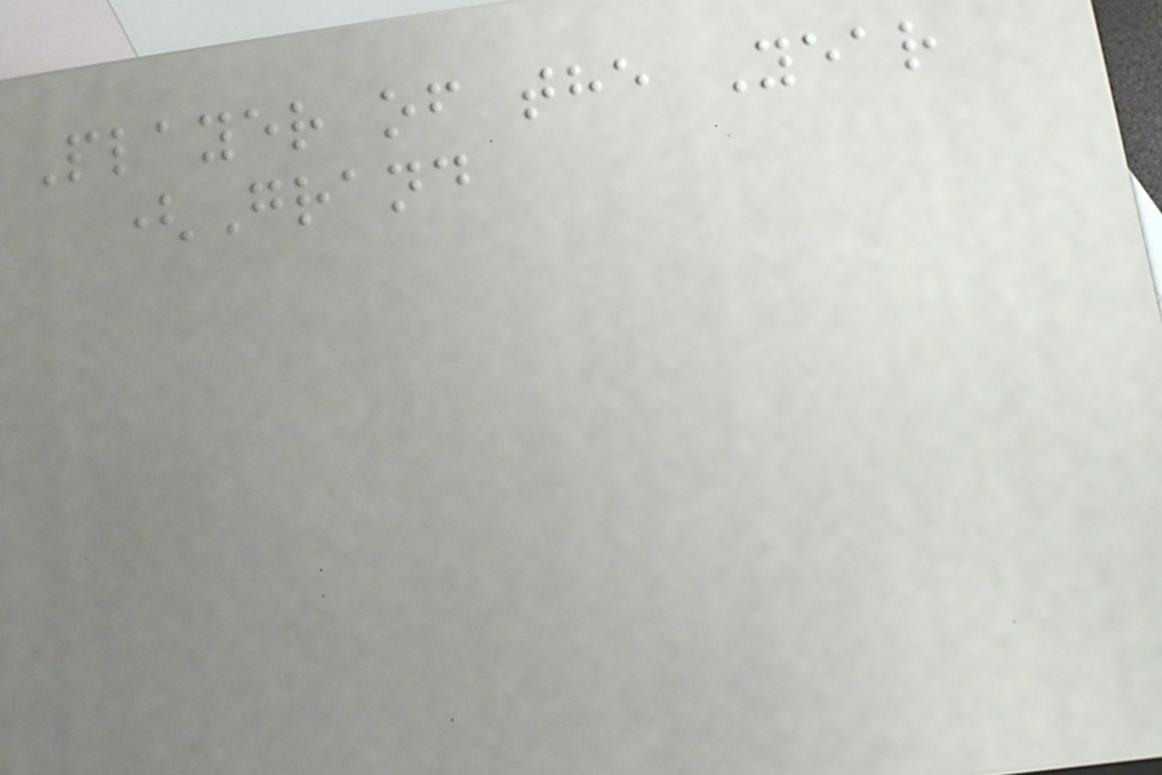Player of the Year
(Grand
